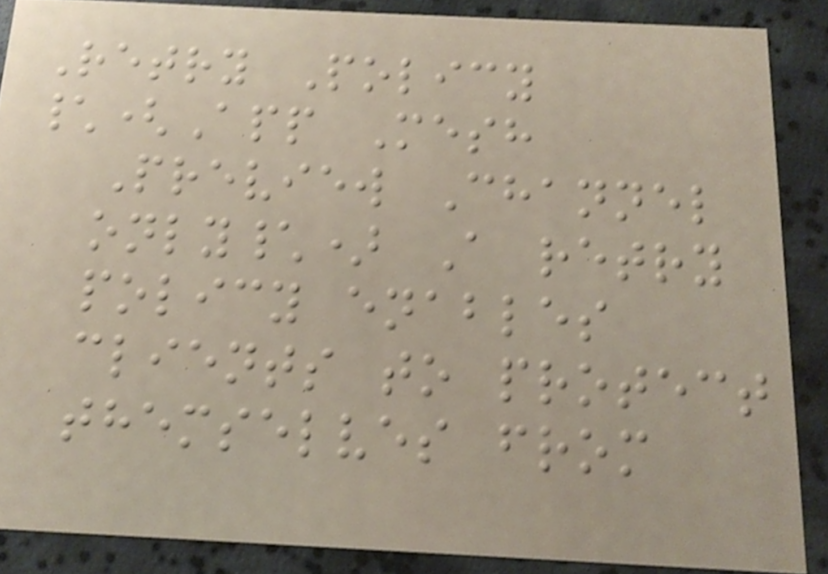Retry Policy
\(App Mesh
Preview Channel
only\) A retry
policy enables
clients to protect
themselves from
